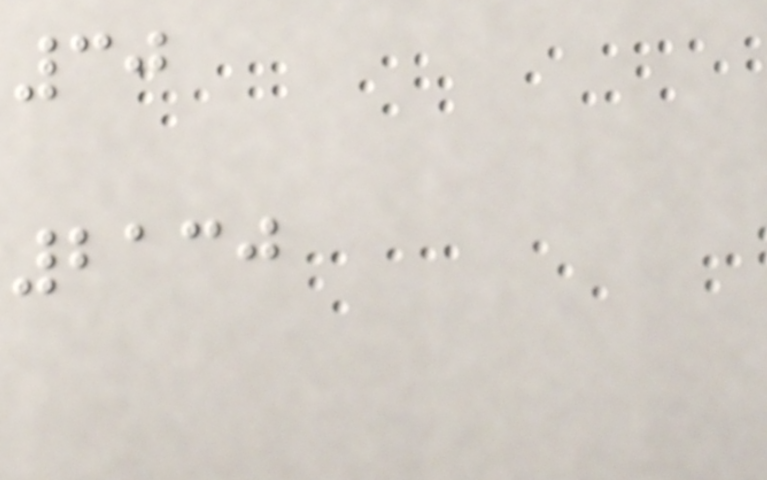30
2130
